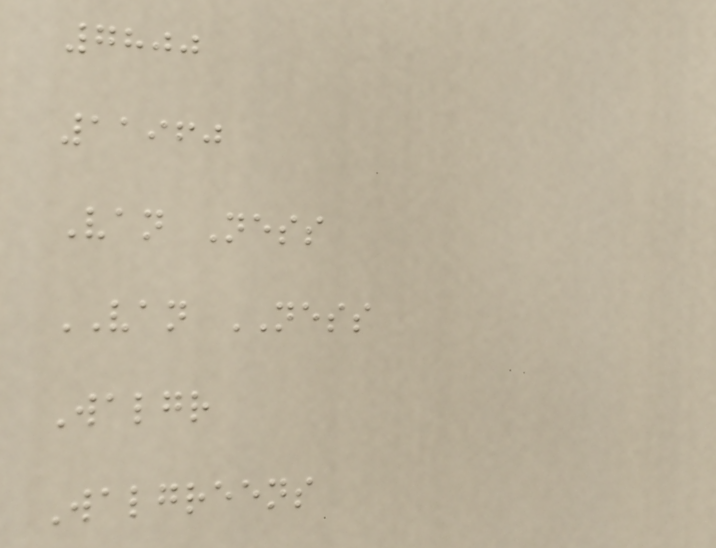7800
11960
Van Ness
VAN NESS
Walgr
Walgreens
